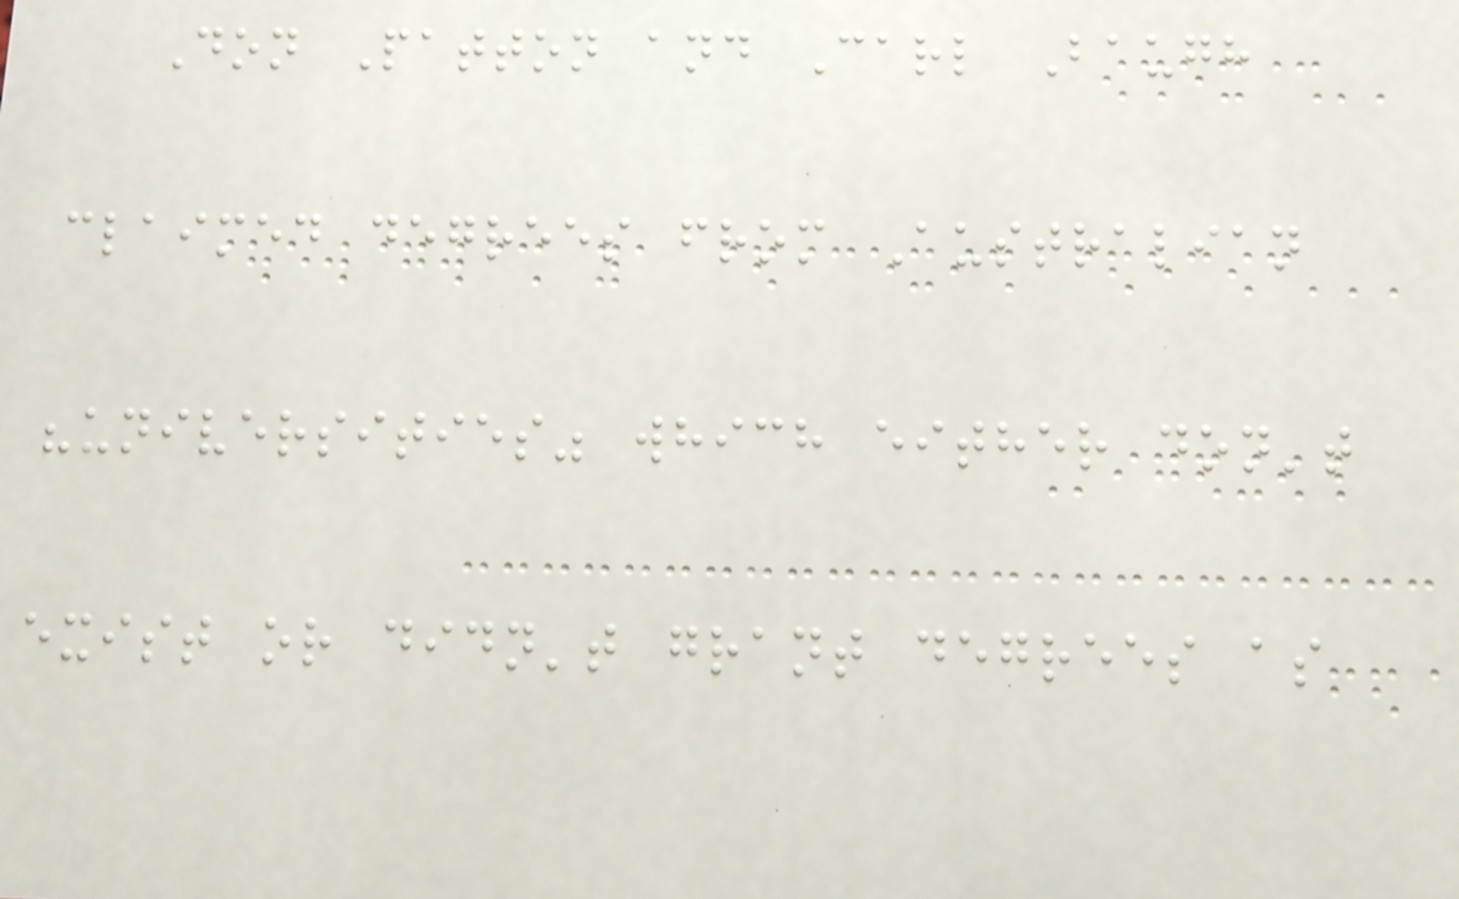Don Patton and Carl Baugh
claimed degrees from Australian
"universities" which either don't
exist or didn't grant degrees as
